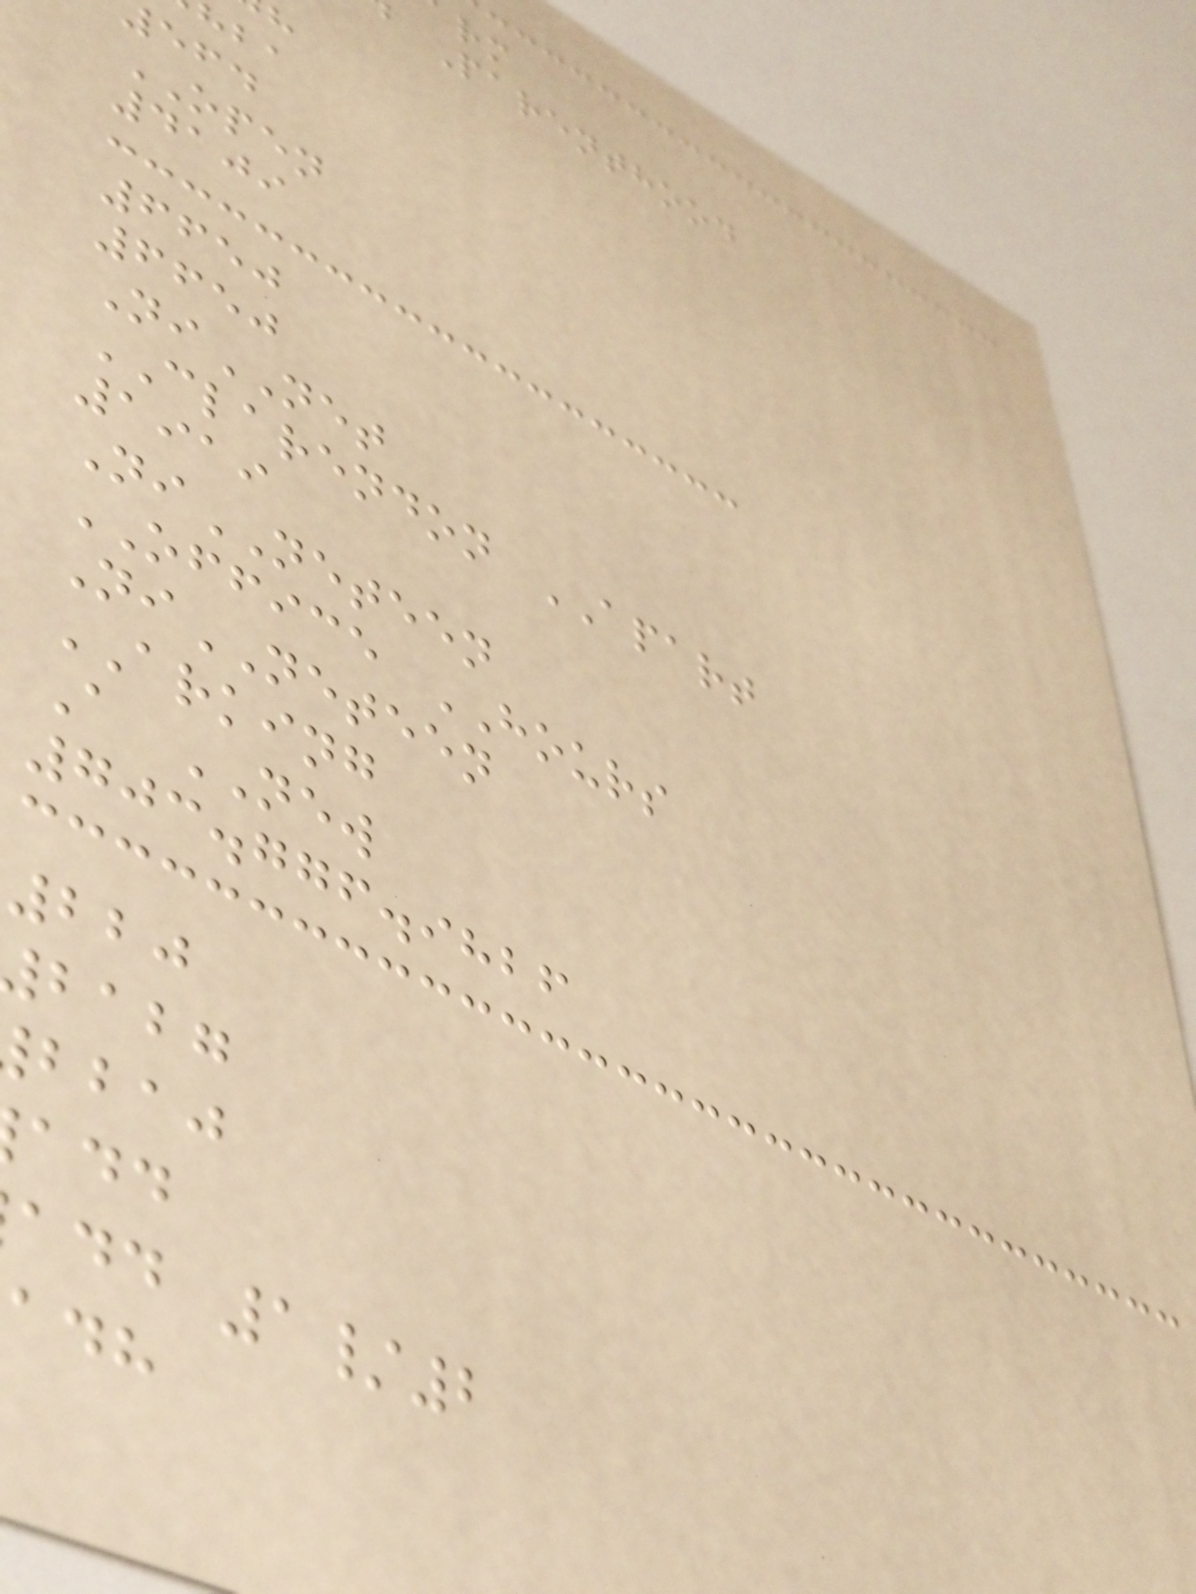Parenthood
OPEN
4109
6650
6650
NiNET
CLARENDON APART
1919
NiNETEEN
OFFICE HOURS
NiNETEEN
ARKING
A NEW
703.776.9826
220
babg
bbaj
add 1/2
